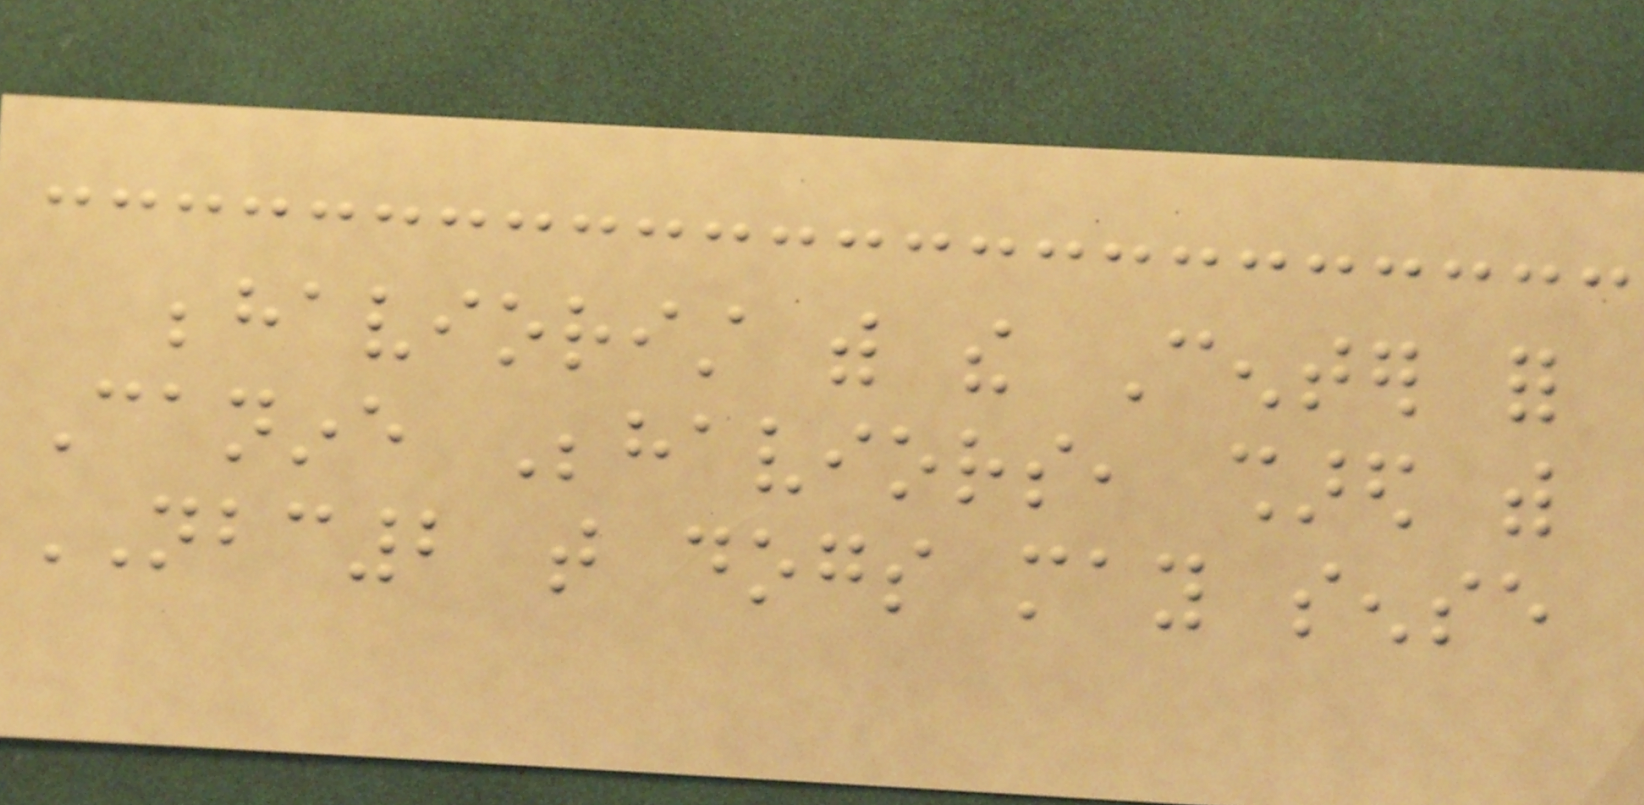behaviorist with the Center for
Canine Behaviors, shared with
NBC2 that dogs may sense
